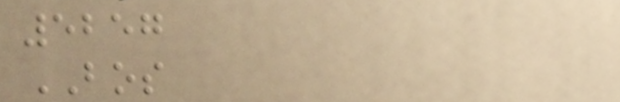5257
BOS
